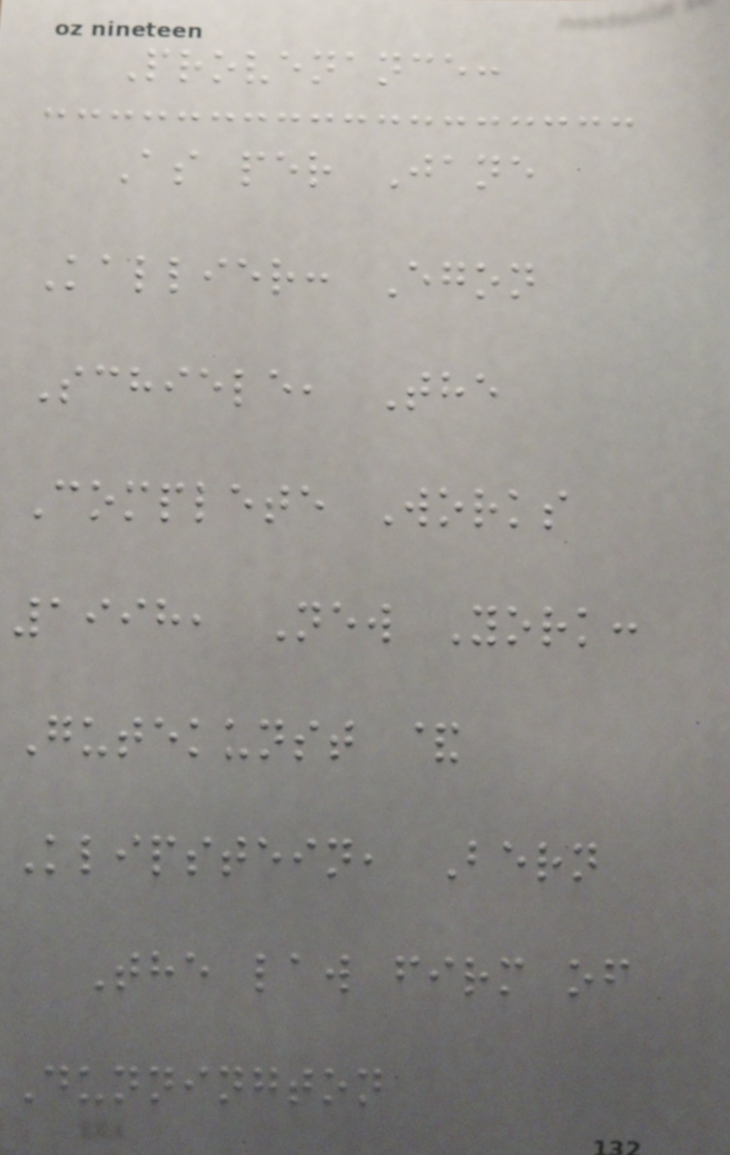Provenance:
As per Jane
Kallier: Egon
Schiele, The
Complete Works
1998, New York:
Gutekunst &
Klipstein, Bern
The law firm of
Dunnington
